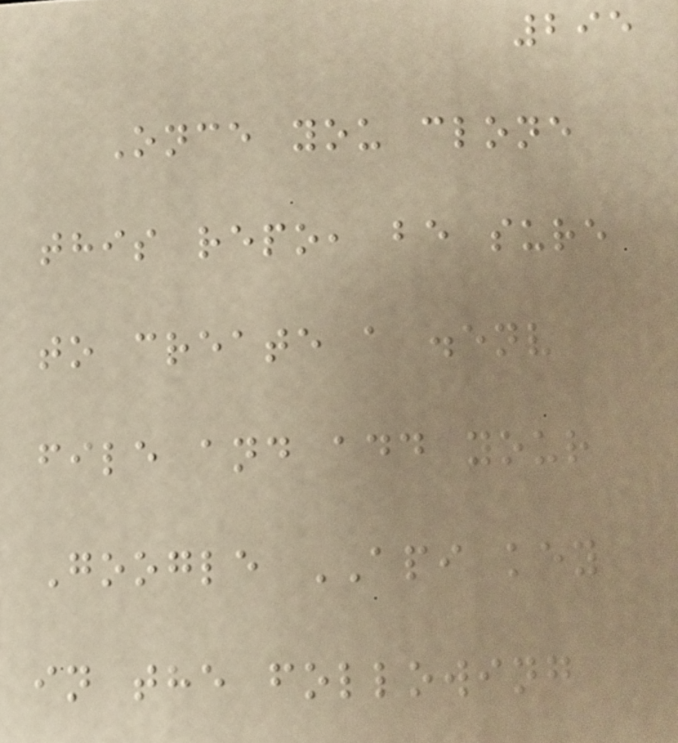295
Once you clone
this repo, be sure
to create a .env
file and add your
Google API key
in the following
